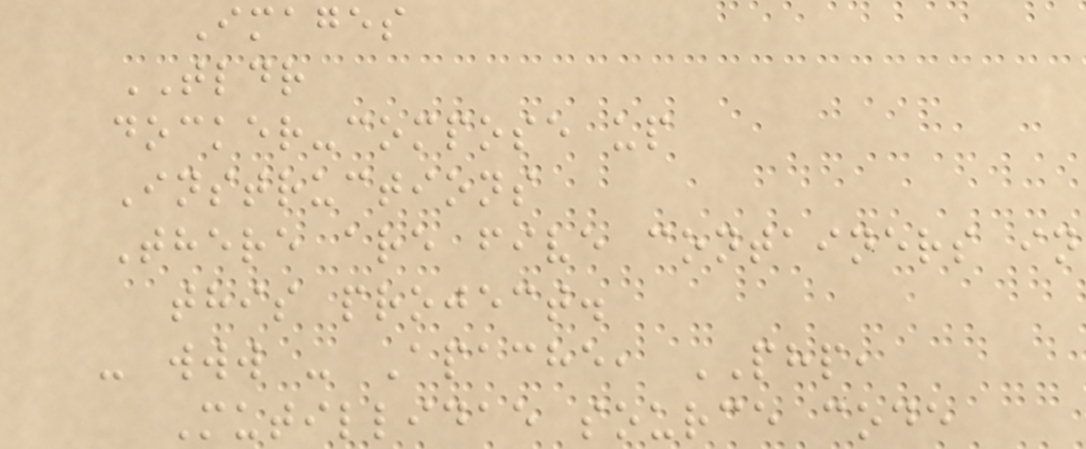Images
TLDR
docker-compose up
Instructions
There are five containers in
this project.
- www - Apache, PHP,
Mutillidae source code
